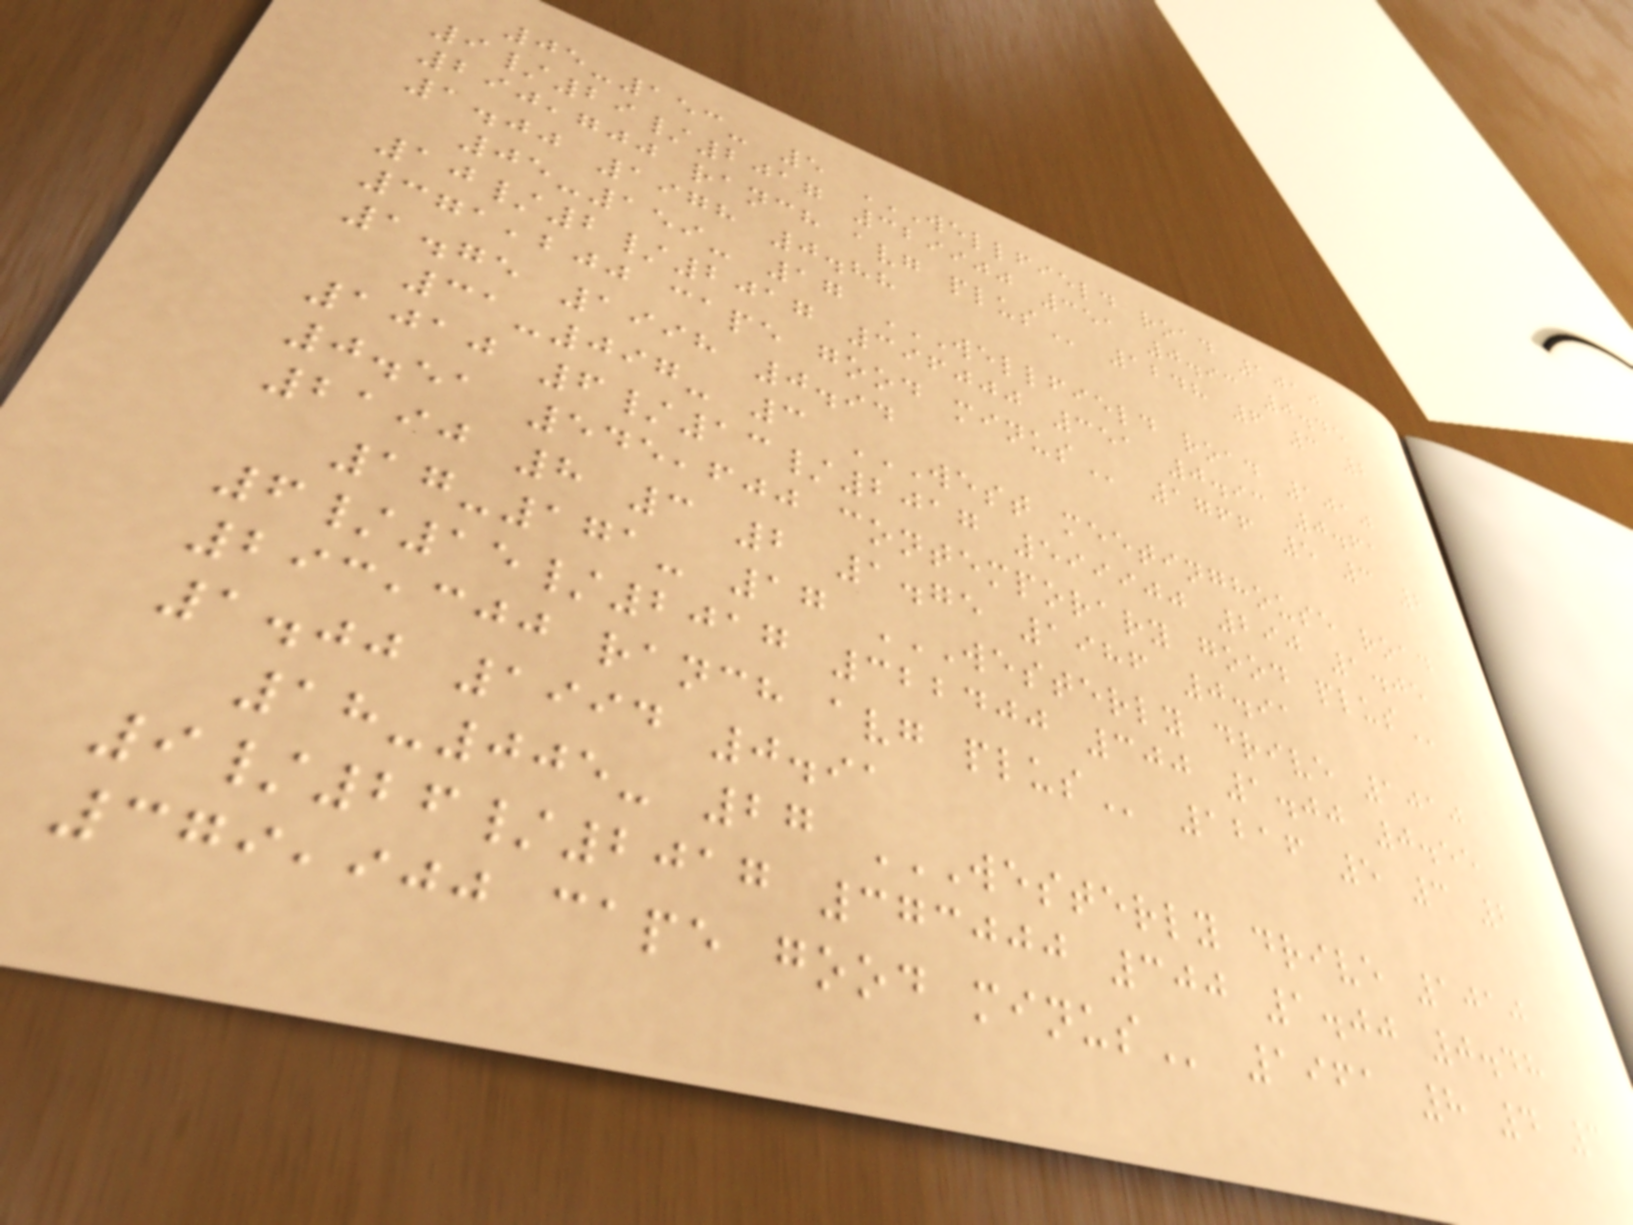05-153- 5 WELLFIELD ROAD 1010
9/29/2017 329900 351 0.93 0.45
290,700 RANCH AVG PLUS 1248 6 3 2
1.00 1978 0.88
05-159- 17 WELLFIELD ROAD 1010
10/2/2017 396000 351 0.93 0.61
371,200 CAPE GOOD MINUS 1766 5 3 2
1.75 1998 0.94
31-097- 3 WEST MEETINGHOUSE ROAD
1010 6/13/2017 599900 290 1.05
0.51 545,600 CONTEMPORARY GOOD PLUS
2190 8 3 2 1.75 1986 0.91
17-171- 17 WESTERLY DRIVE 1010
6/15/2017 322400 300 1.00 0.55
293,300 RANCH AVG PLUS 1216 5 3 2
1.00 1994 0.91
18-005- 27 WESTERLY DRIVE 1010
9/26/2017 373000 300 1.00 0.48
379,900 CAPE GOOD MINUS 1961 8 4 3
